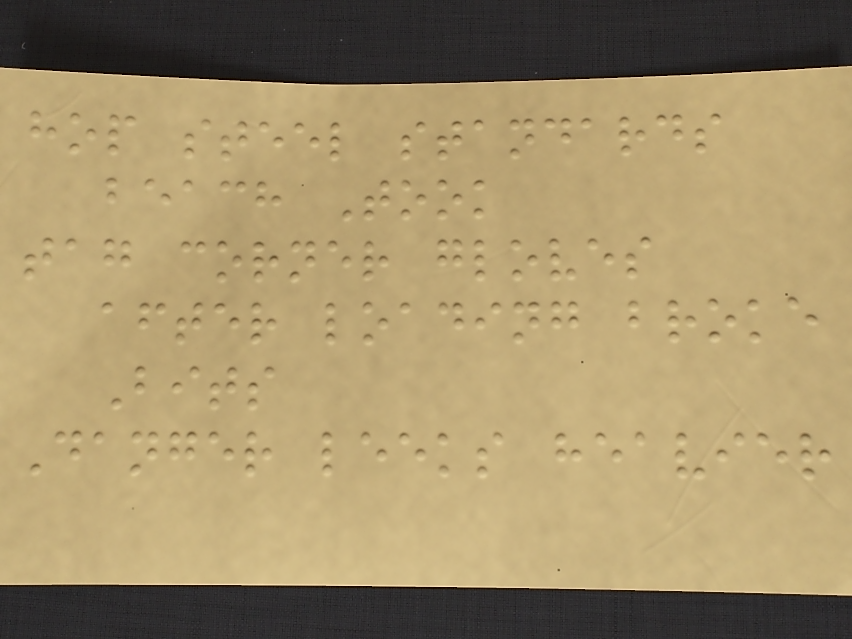hop steel standards
beach Took
tag corner gloves
after loading broke
Bits
Danger leeks heavier
